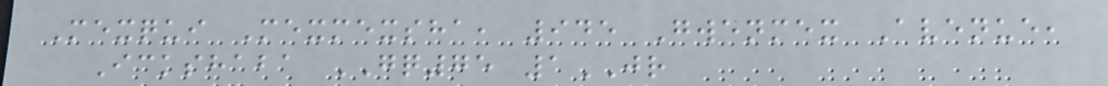Mexqui Mexmexsha, 945 Gwenmex Avenue,
Ickshaba GQ75 1JR
